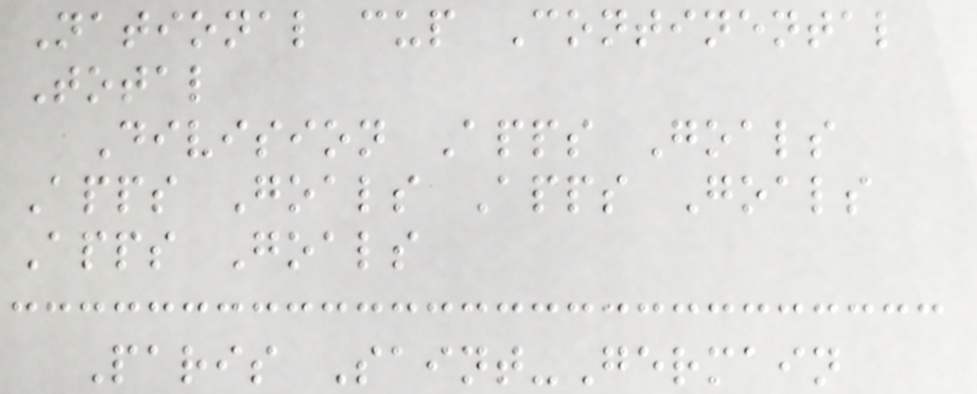National cup Continental
Total
Division Apps Goals
Apps Goals Apps Goals
Apps Goals
Paris Saint-Germain
